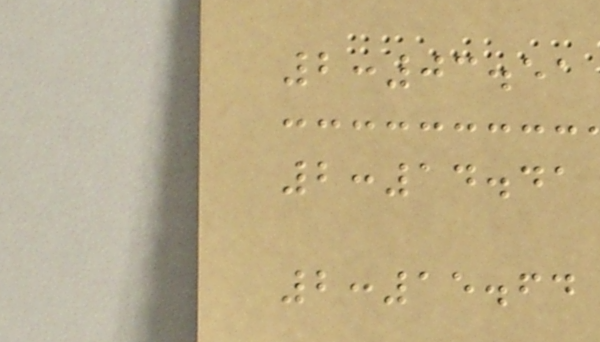2:03.51
2:14.41
2:15.64
